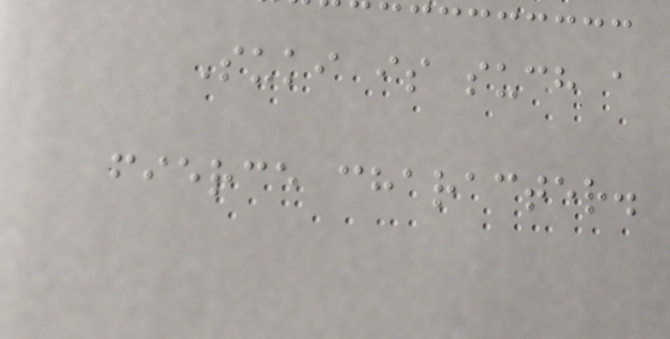Suki is such a
fierce character.
